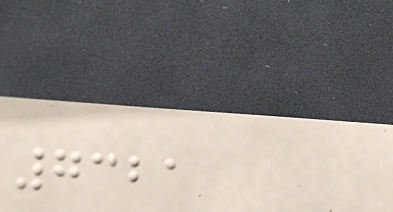7321
